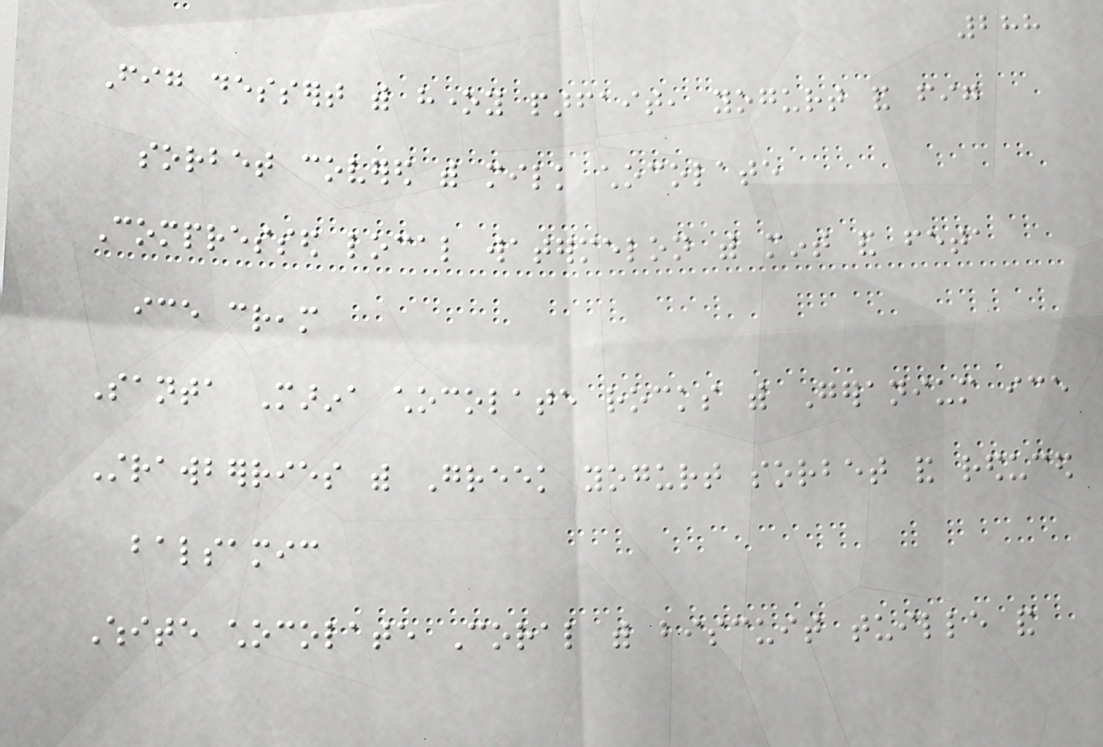288
Fig dessert with honey parfait, yogurt and fig
sorbet covered with milk chocolate
Compressed local watermelon with mint and feta
ice cream
Santa Marina chocolate rocks with Geranium ice
Strawberries with Greek yogurt sorbet and reduced
balsamic
White chocolate Coral with biscuit tuille and
